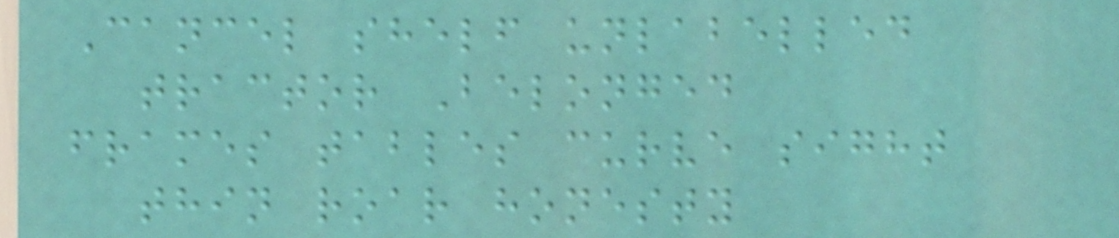Cancel shelf unlabelled
tractor Belonged
frames tables curve sight
thin roar honesty
